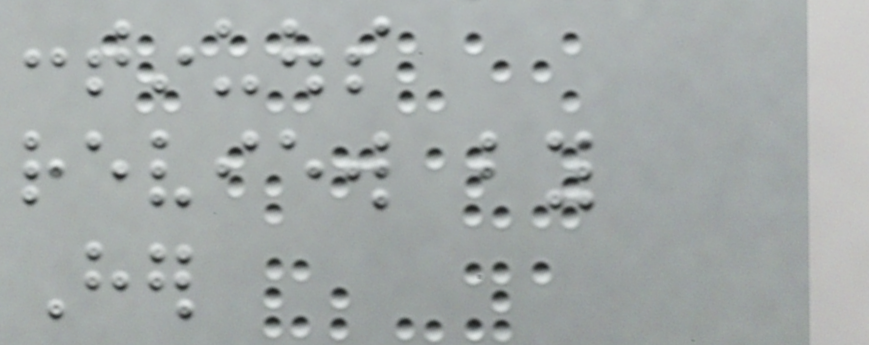continuous
review by
Her
